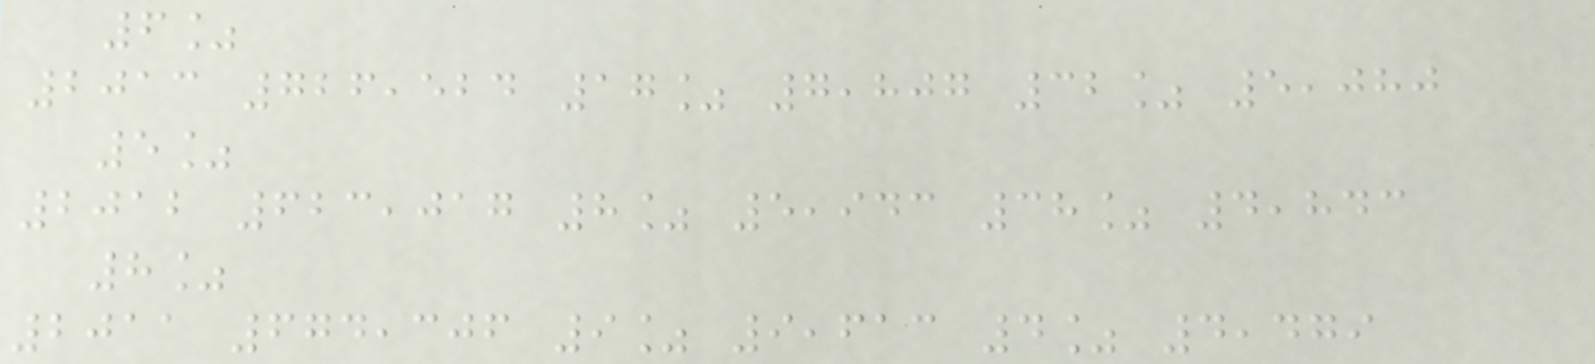6%
2013 726,524 17% 7,807 32% 5,080
5%
2012 623,017 8% 5,943 38% 4,843
8%
2011 674,306 9% 9,613 4% 4,479
